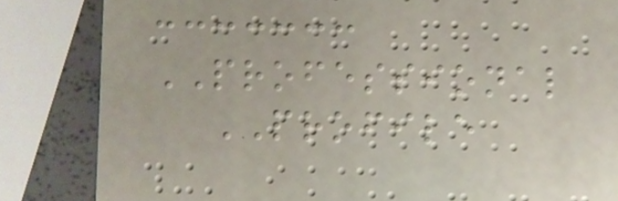PROFESSIONAL
PROFILE
